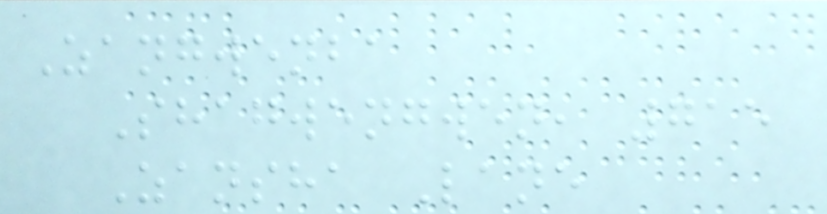Zangwenba
Shagwengwen, 715
Zansha Lane
